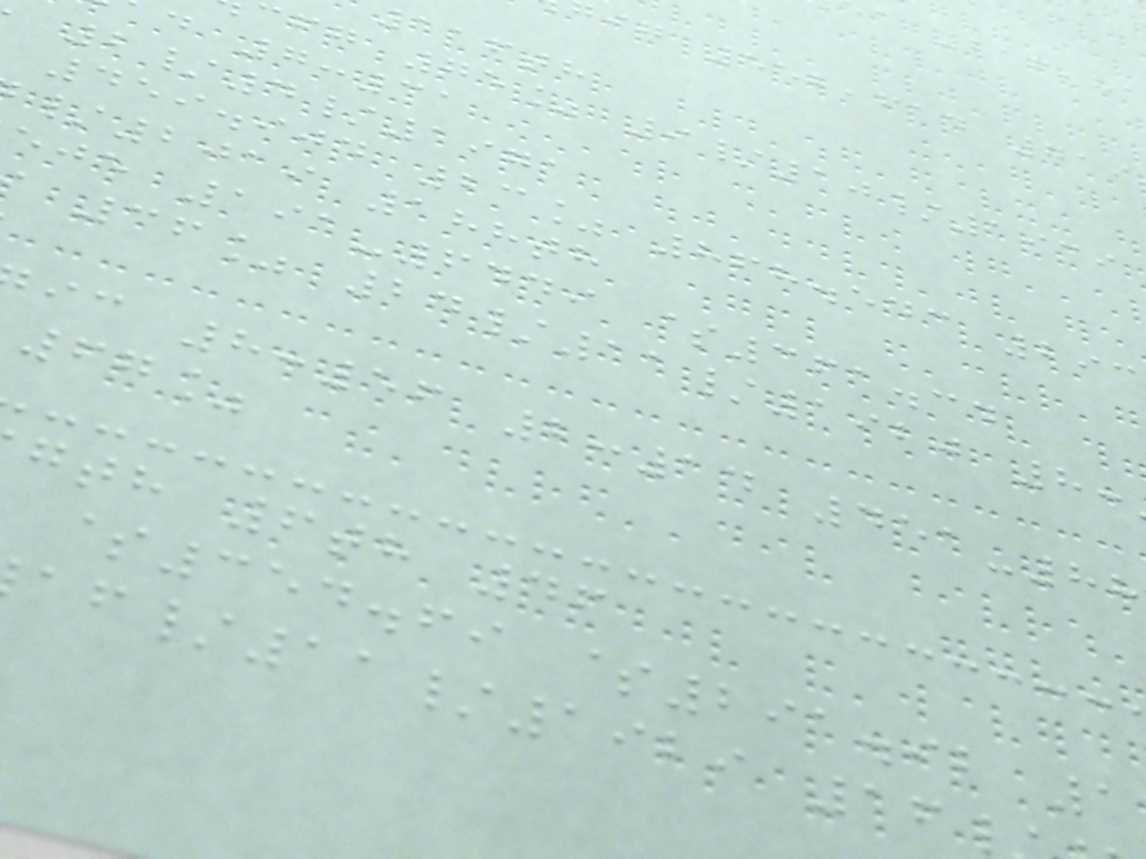ig 552,614 719
116th
fg 75% 9/10/1939
d 7:31
2/4/1971
459.904 23% 868.543 293
/2019 188th
eje 191-6449 $361.34
36% 24/11/1920 8:
ic 8:56 2:14 451-88
67%
gth 6th 46
$354.69 $291.92 1
/11/1929 16
